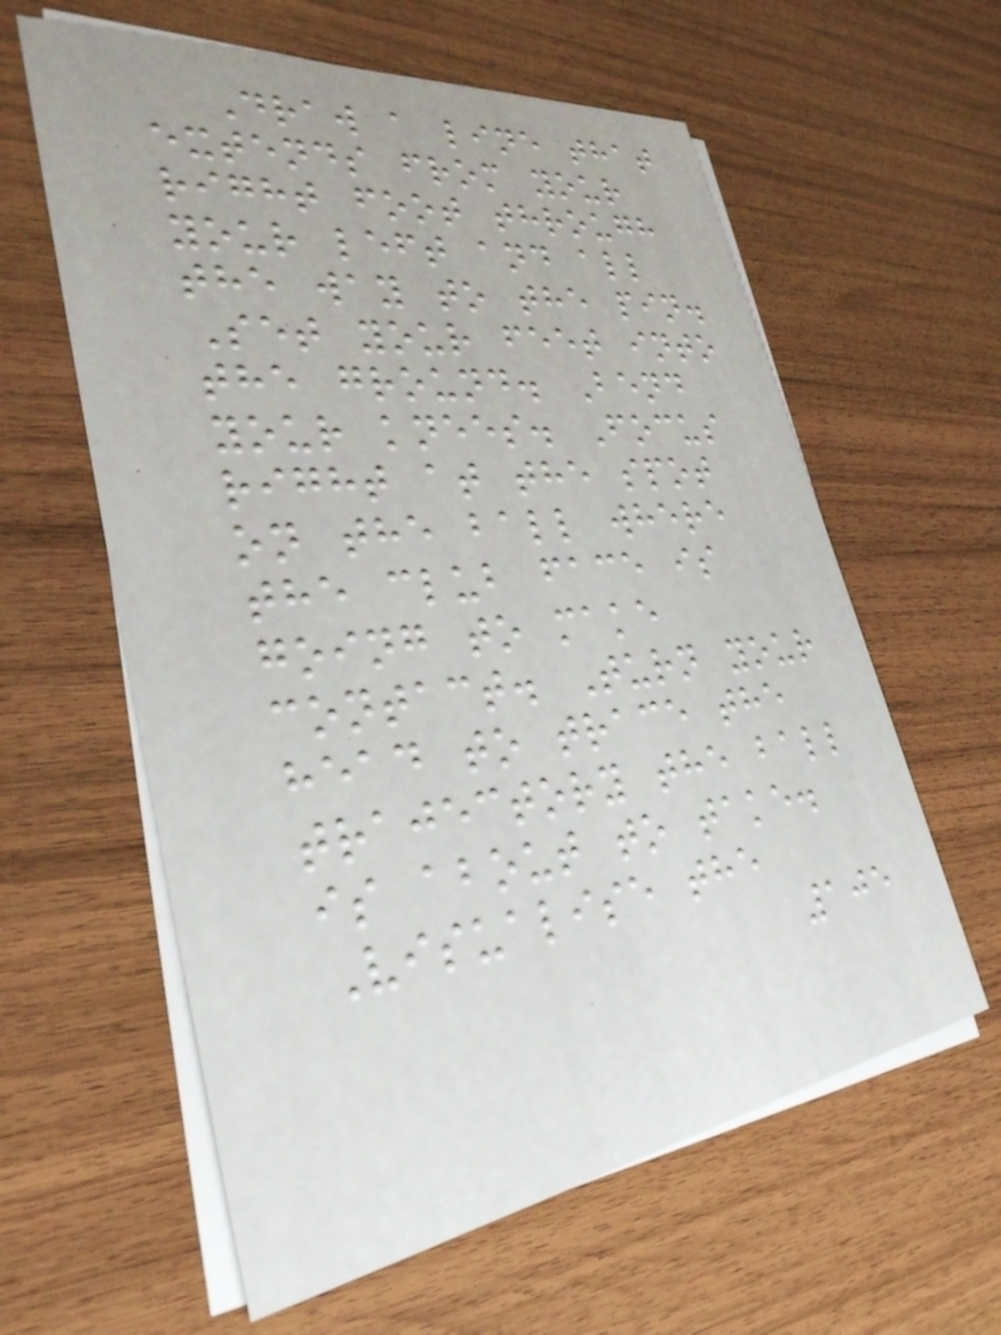Draw a line that
extends from your
right foot through
your left and all
the way to the pin.
Set your feet into
the ground. Bend
your knees. Focus
right at the spot
on the ball where
the club face is
going to make
contact. Turn your
head to trace the
trajectory the ball
is about to take.
Visualise the
105
